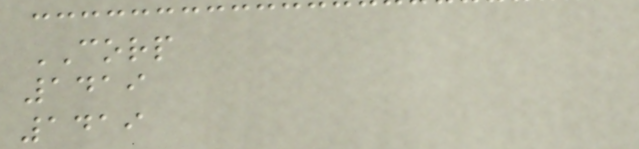CORP
1419
1419
